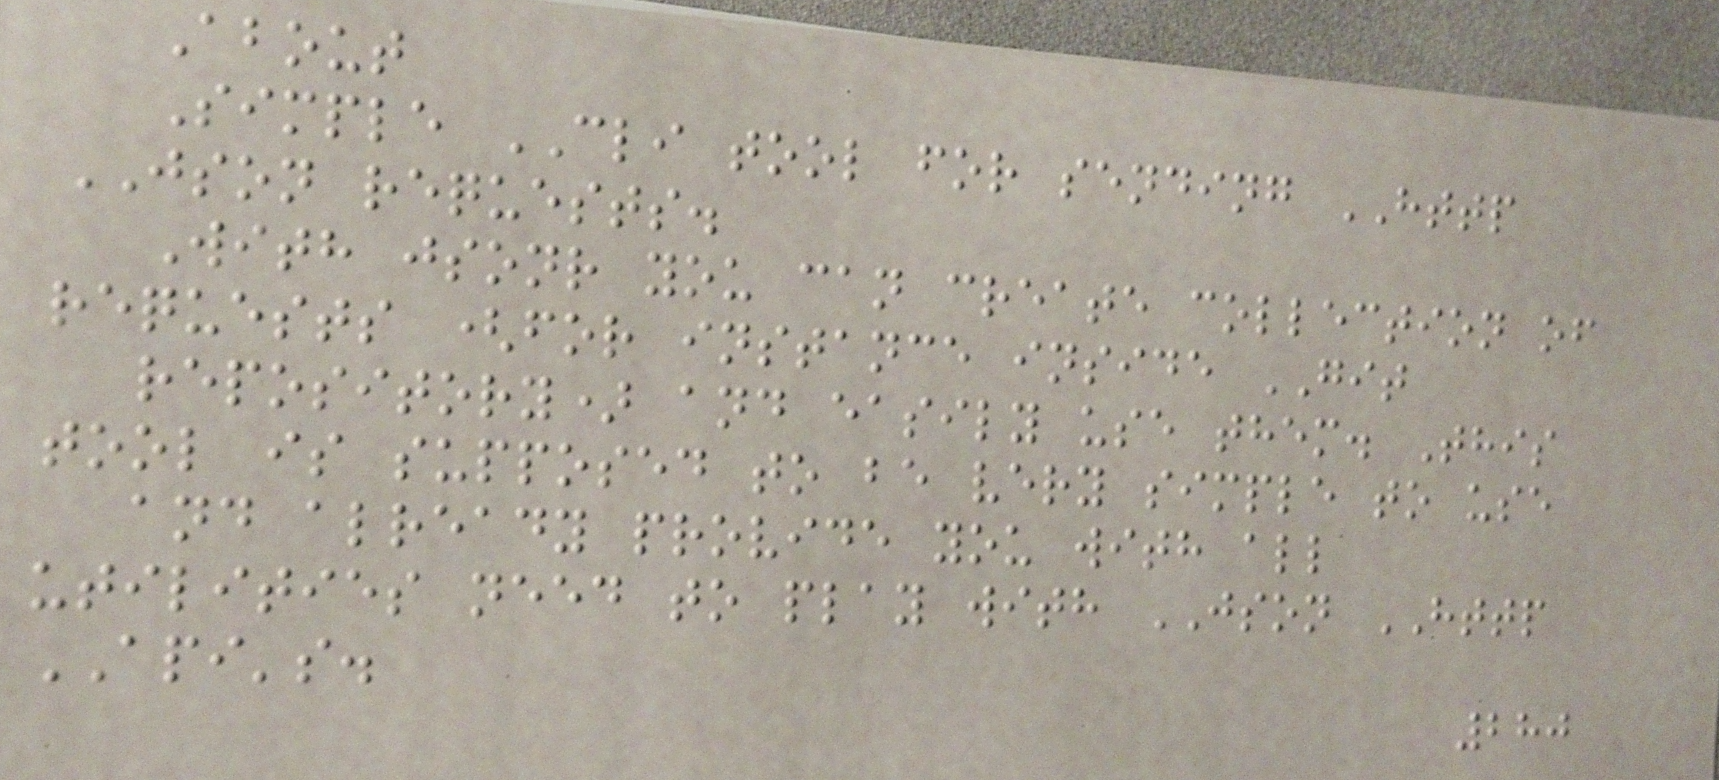About
Simple CLI tool for sending HTTP
JSON requests.
With jsonr you can create collection of
requests (for instance inside GIT
repository) and easily use them. This
tool is supposed to be very simple to use
and already provide you with all
utilities need to play with JSON HTTP
API's.
280
